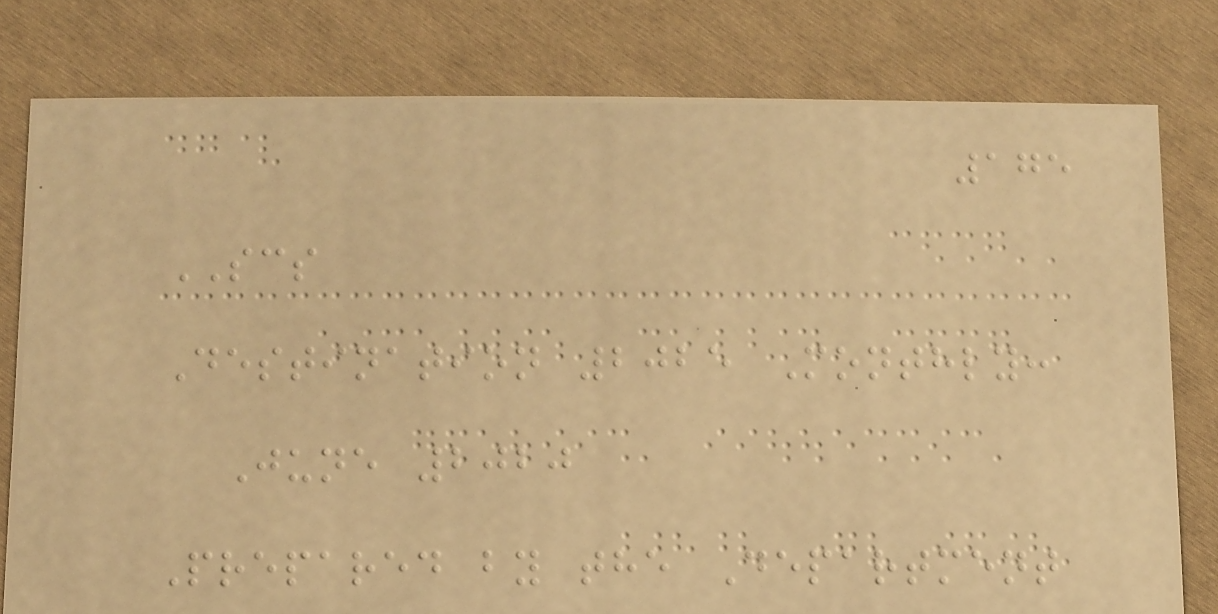175
SCS
Destination 2025 Monthly:
June 2020
Prepared by the Department
